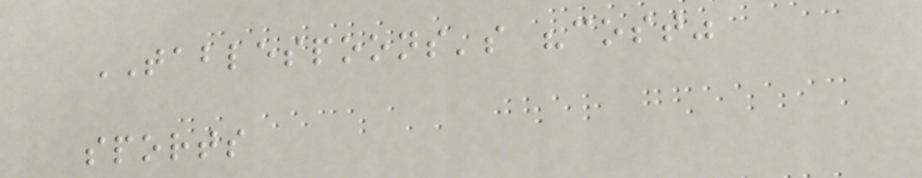TABLESPOONS's "cost"
sports
